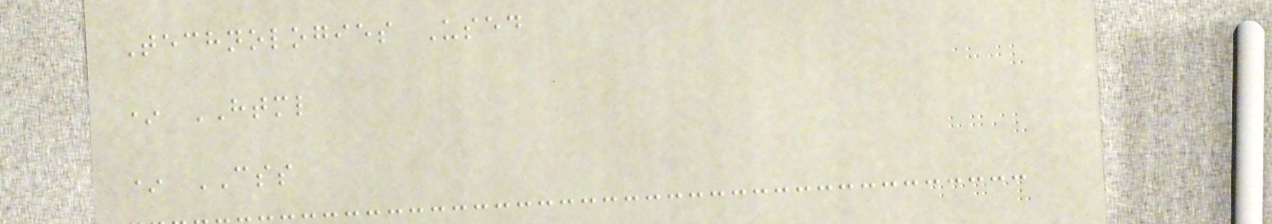Technologies Used
* HTML
* CSS
